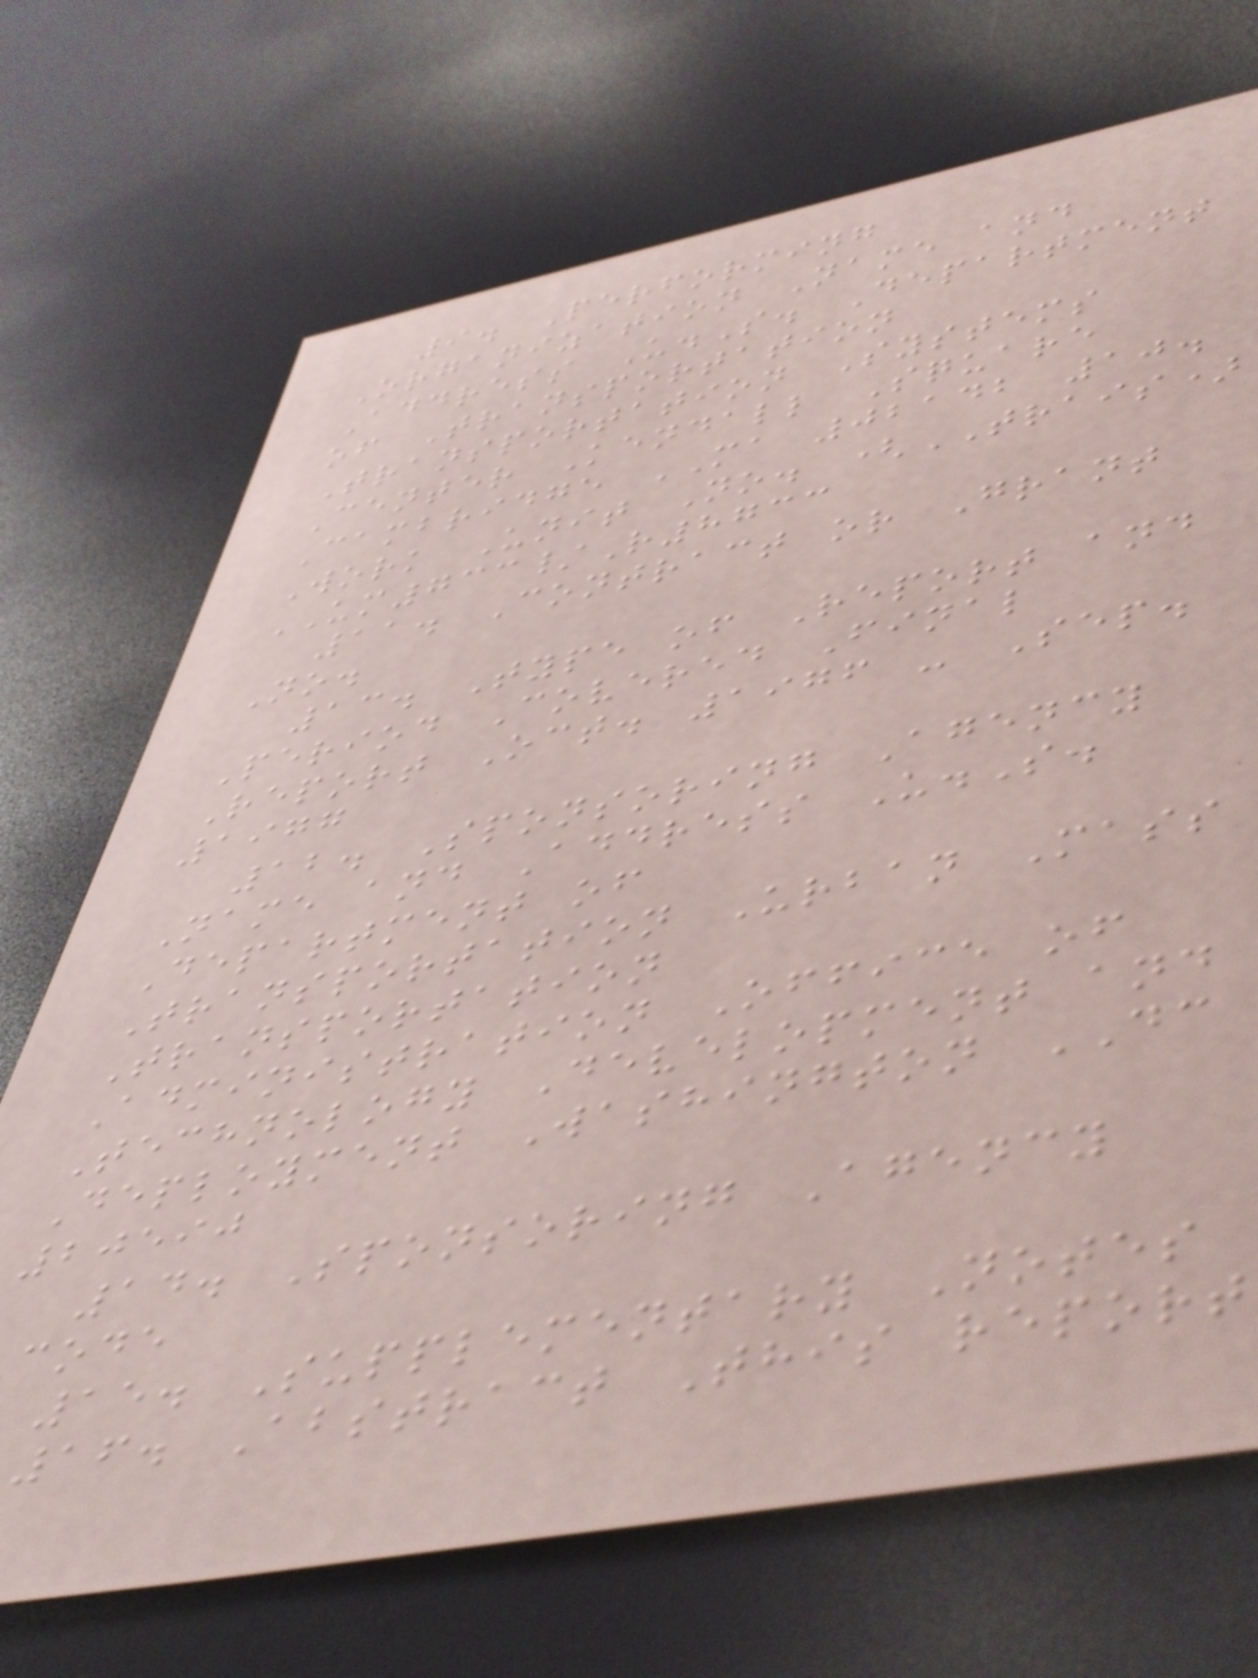9. Performing
Organization Name and
Address U.S. Department
of Transportation
Transportation Systems
Center Kendall Square
Cambridge MA 02142 10.
Work Unit No. (TRAIS)
UM733/R8733
11. Contract or Grant
No.
13. Type of Report and
Period Covered Final
Report Oct. 1976 - Sep.
1977
12. Sponsoring Agency
Name and Address U.S.
Department of
Transportation Urban Mass
Transportation
Administration Office of
Technology Development and
Deployment Washington DC
20590
14. Sponsoring Agency
code
15. Supplementary Notes
16. Abstract This report
